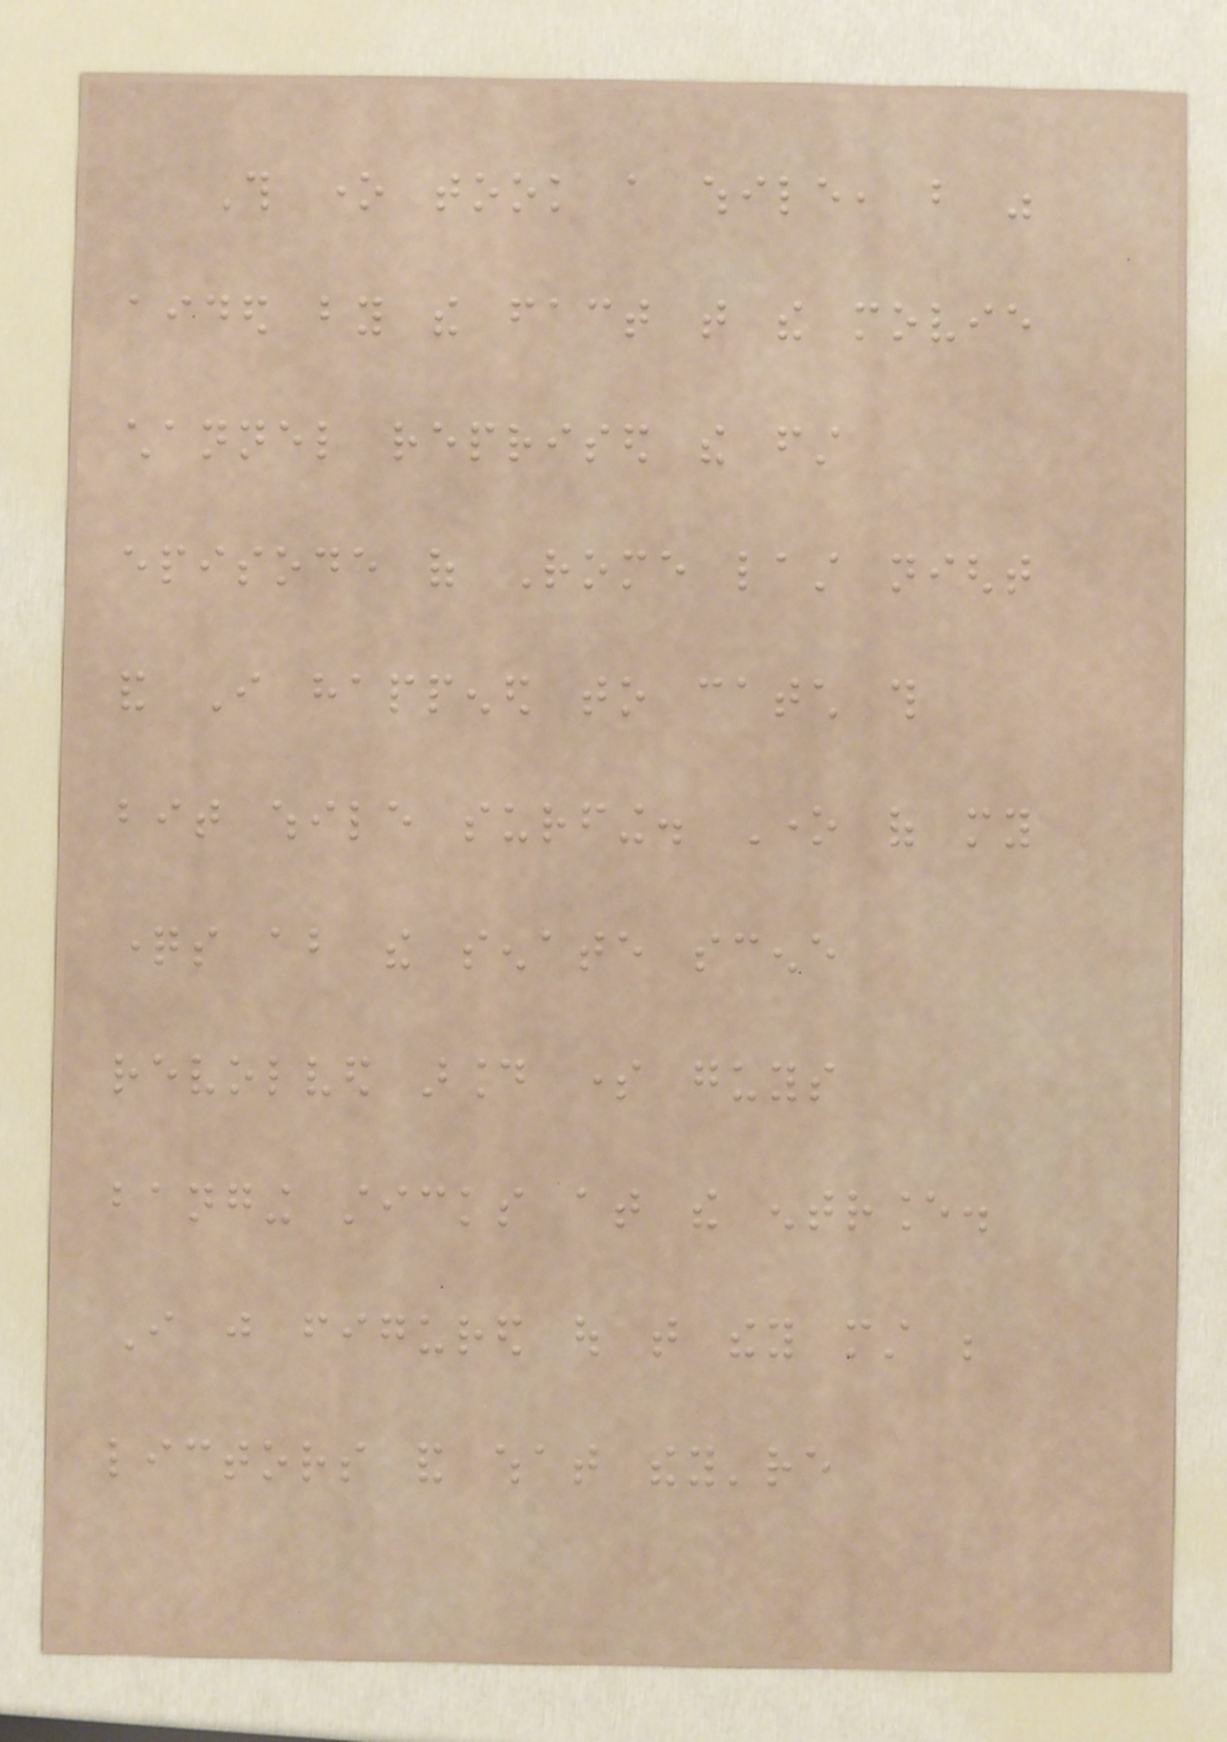This one took a while, but was
aided by the fact that the movie
channel reprised the first
episode of Rome last night
and I happened to catch this
bit while surfing. One of my
questions about the senate scene
revolved around some guys
banging sticks at the entrance.
I just figured out that they must be
lictors and what they're
